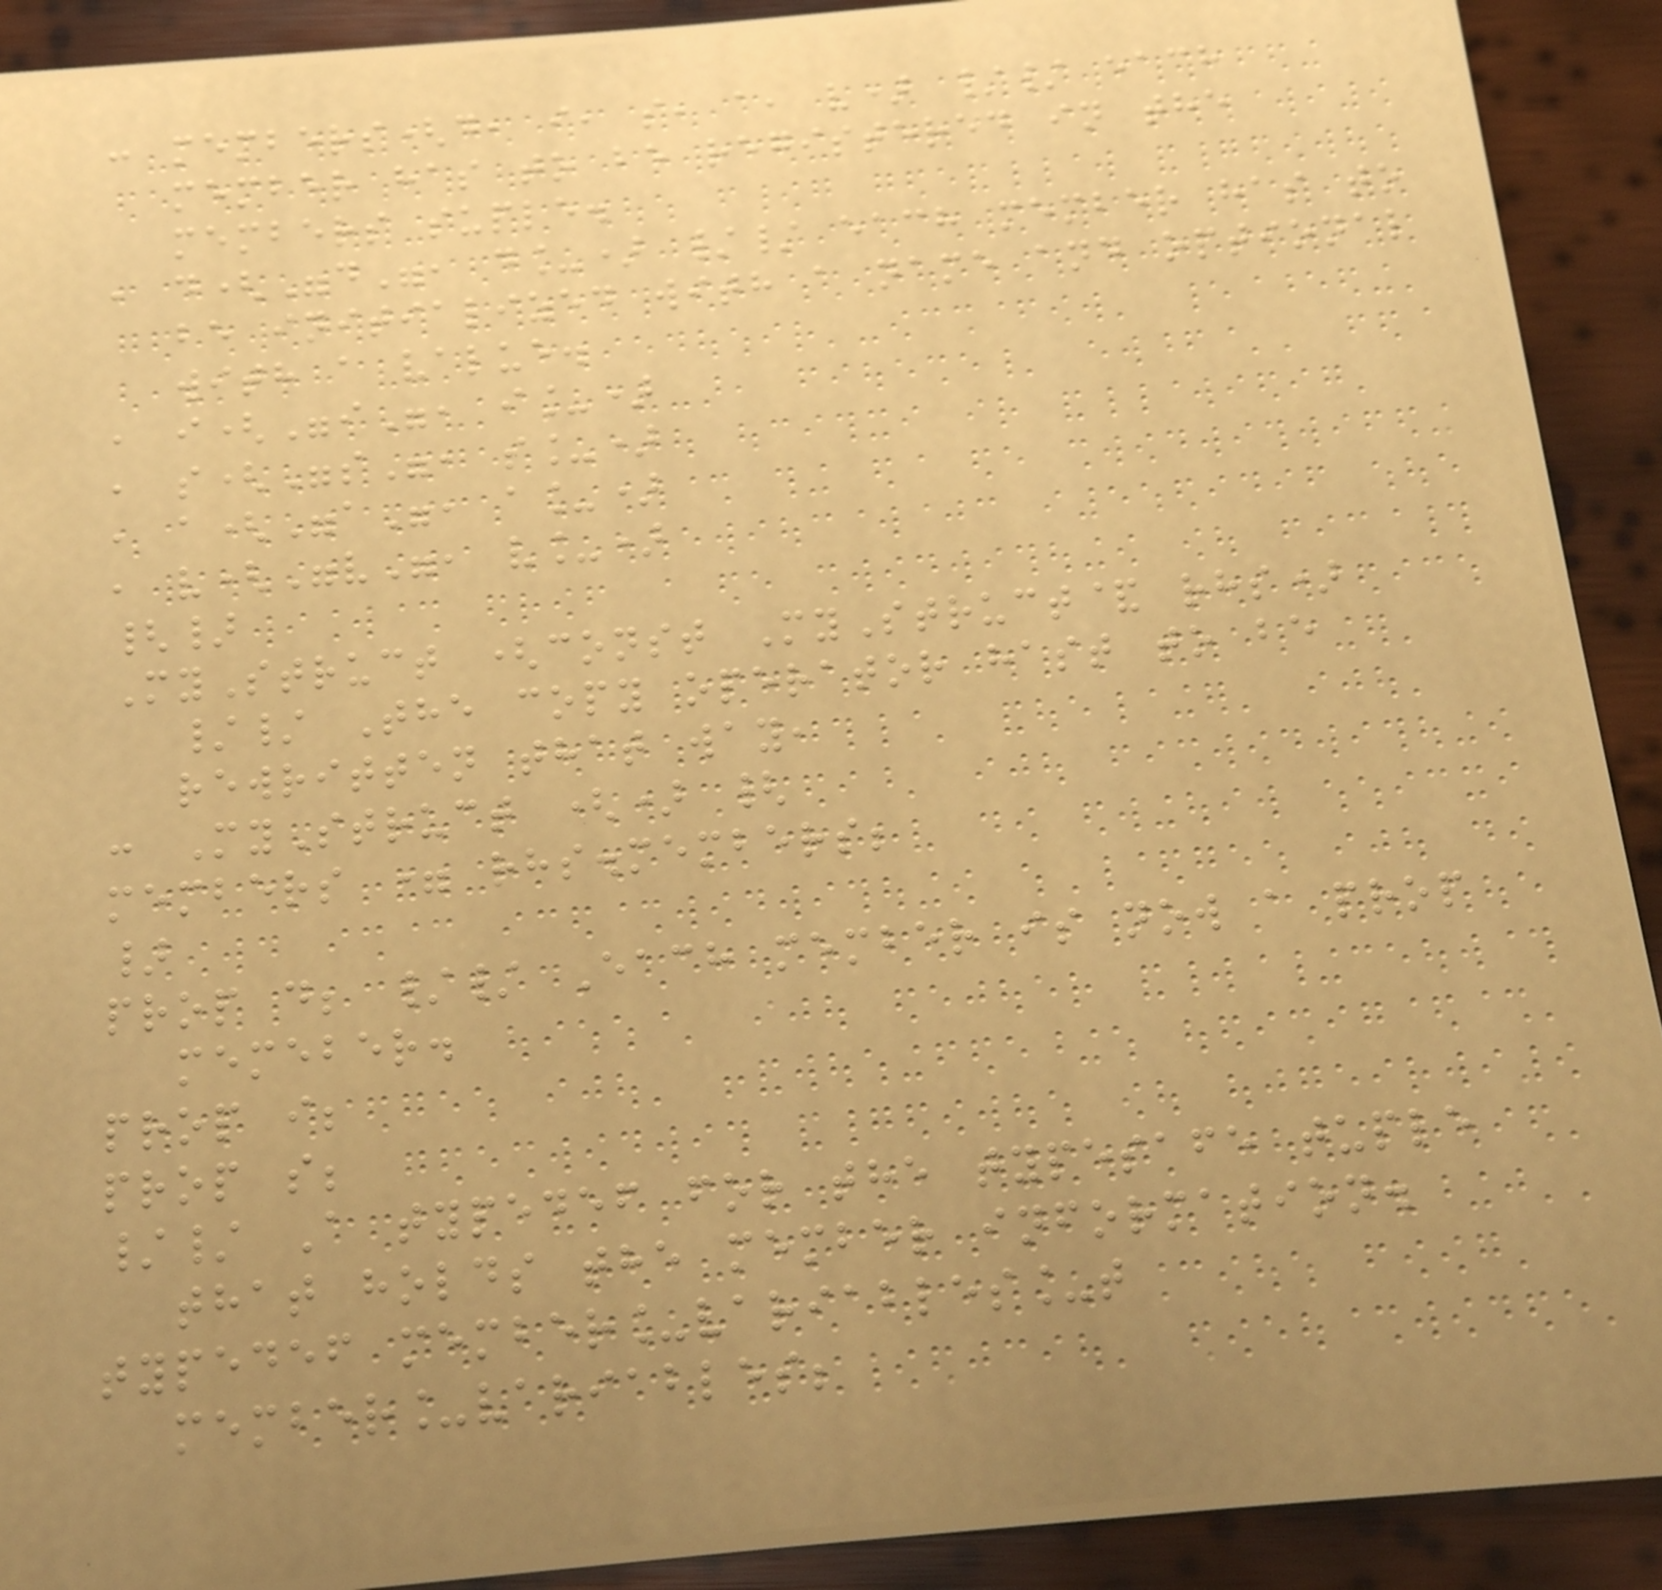: members(d, i, s, a, v) // each
member has to be registered in the
members suple.
, d("d", d_) // each member has to
be initialized with a name and optional
with a value.
, i("i", i_)
, s("s", s_)
, a("a", a_)
, v("v", v_)
{}
MyStruct (const MyStruct& rhs)
// The copy operator hast to be
rewritten that way,
: MyStruct () {
members = rhs.members;
}
prop d; // Each member is now a prop
memeber.
prop i;
prop s;
// A typedef for the typesafe tuple
that holds the member information.
typedef member_variables_t
member_variables;
